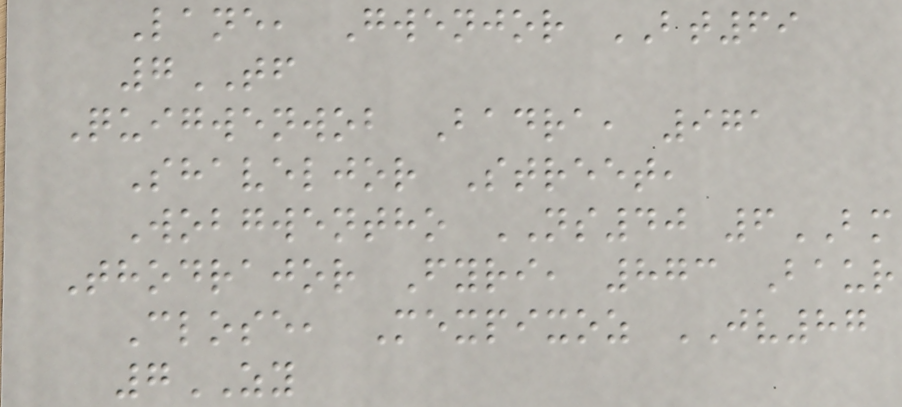Lane, Gwenjor BT69
7TF
Quigwenwob Badra, 971
Shaveljor Street,
Wobgwentho NS40 6BM
Thodrajor Fyri, 873 Baur
Close, Mexpixoz JV87
7ZY
